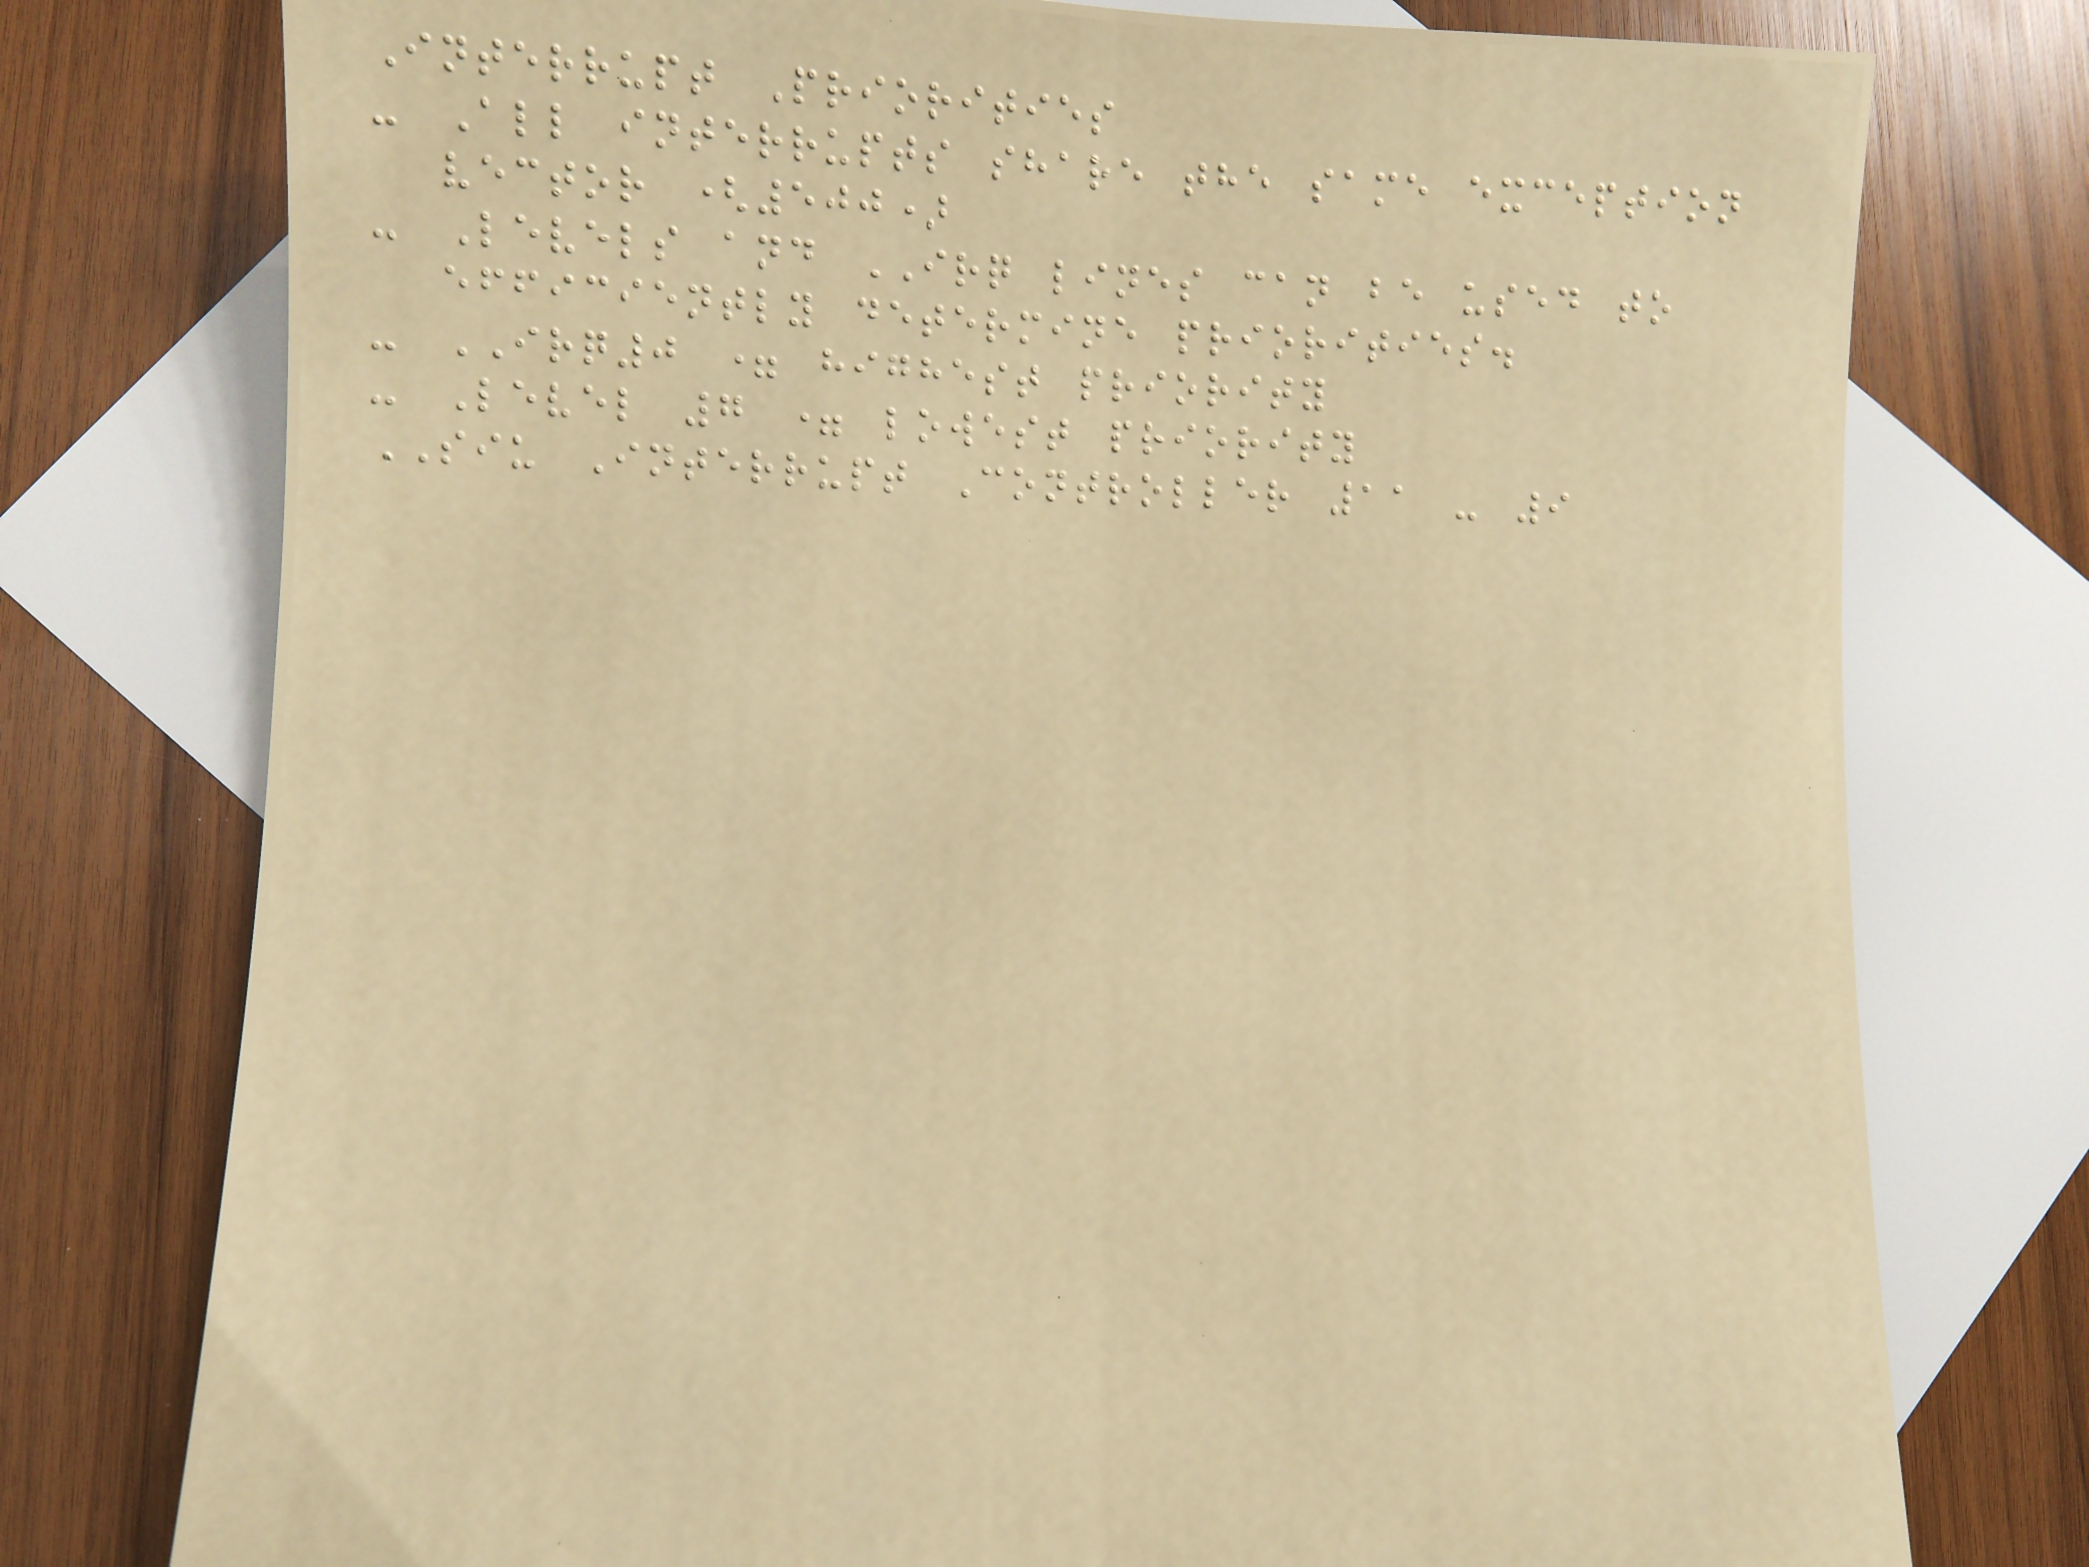Interrupt Priorities
- All interrupts share the same exception
vector (500)
- Levels and IRQ lines can be used to
efficiently determine priorities.
- IRQ0 = highest priority
- Level 7 = lowest priority
SIU Interrupt Controller 11 - 9
